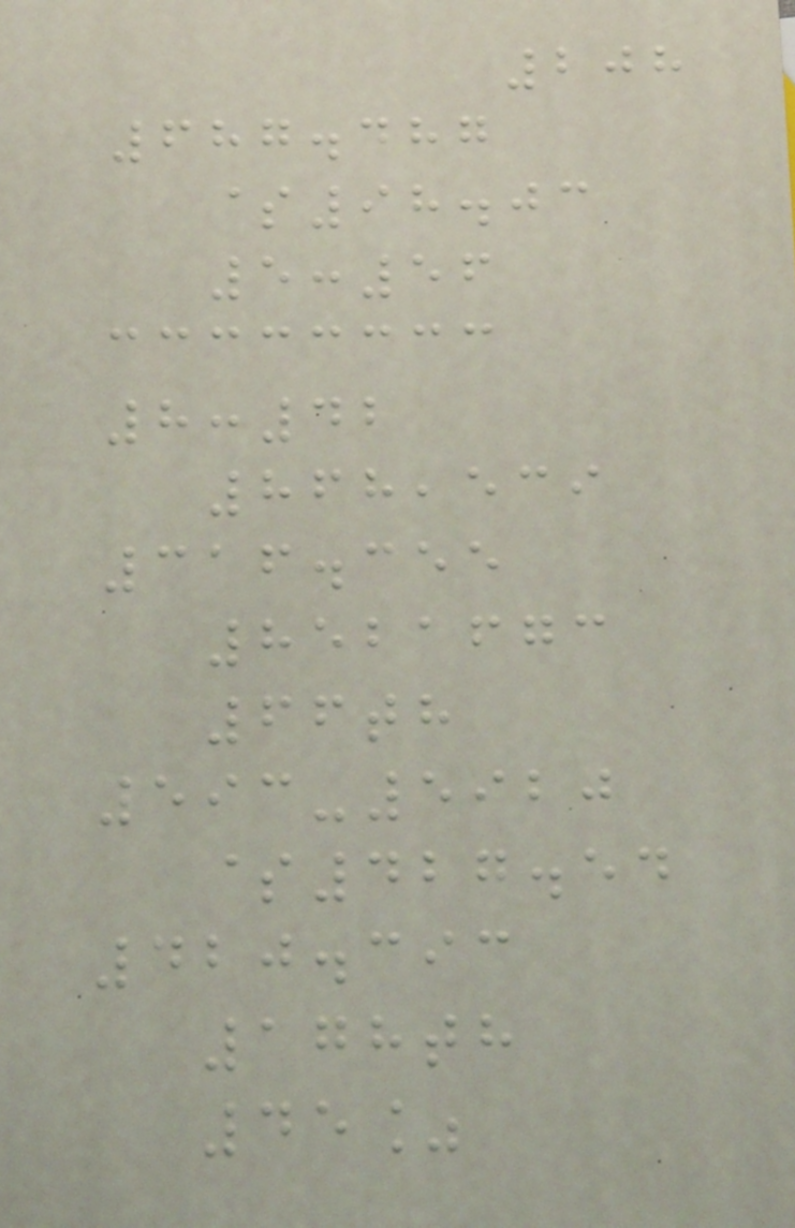208
687.487
$98.03
5:56
8:42
868,539
316.355
8521673
66th
593-5920
$427.54
420.393
178th
45%
